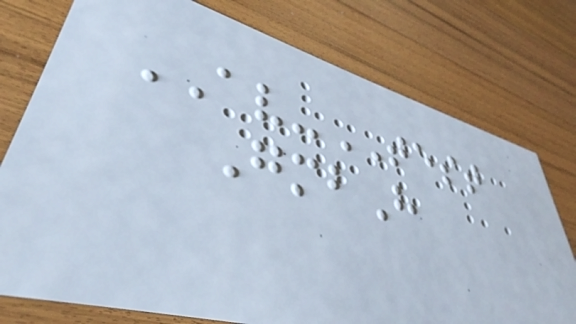AV-TEST
GmbH
